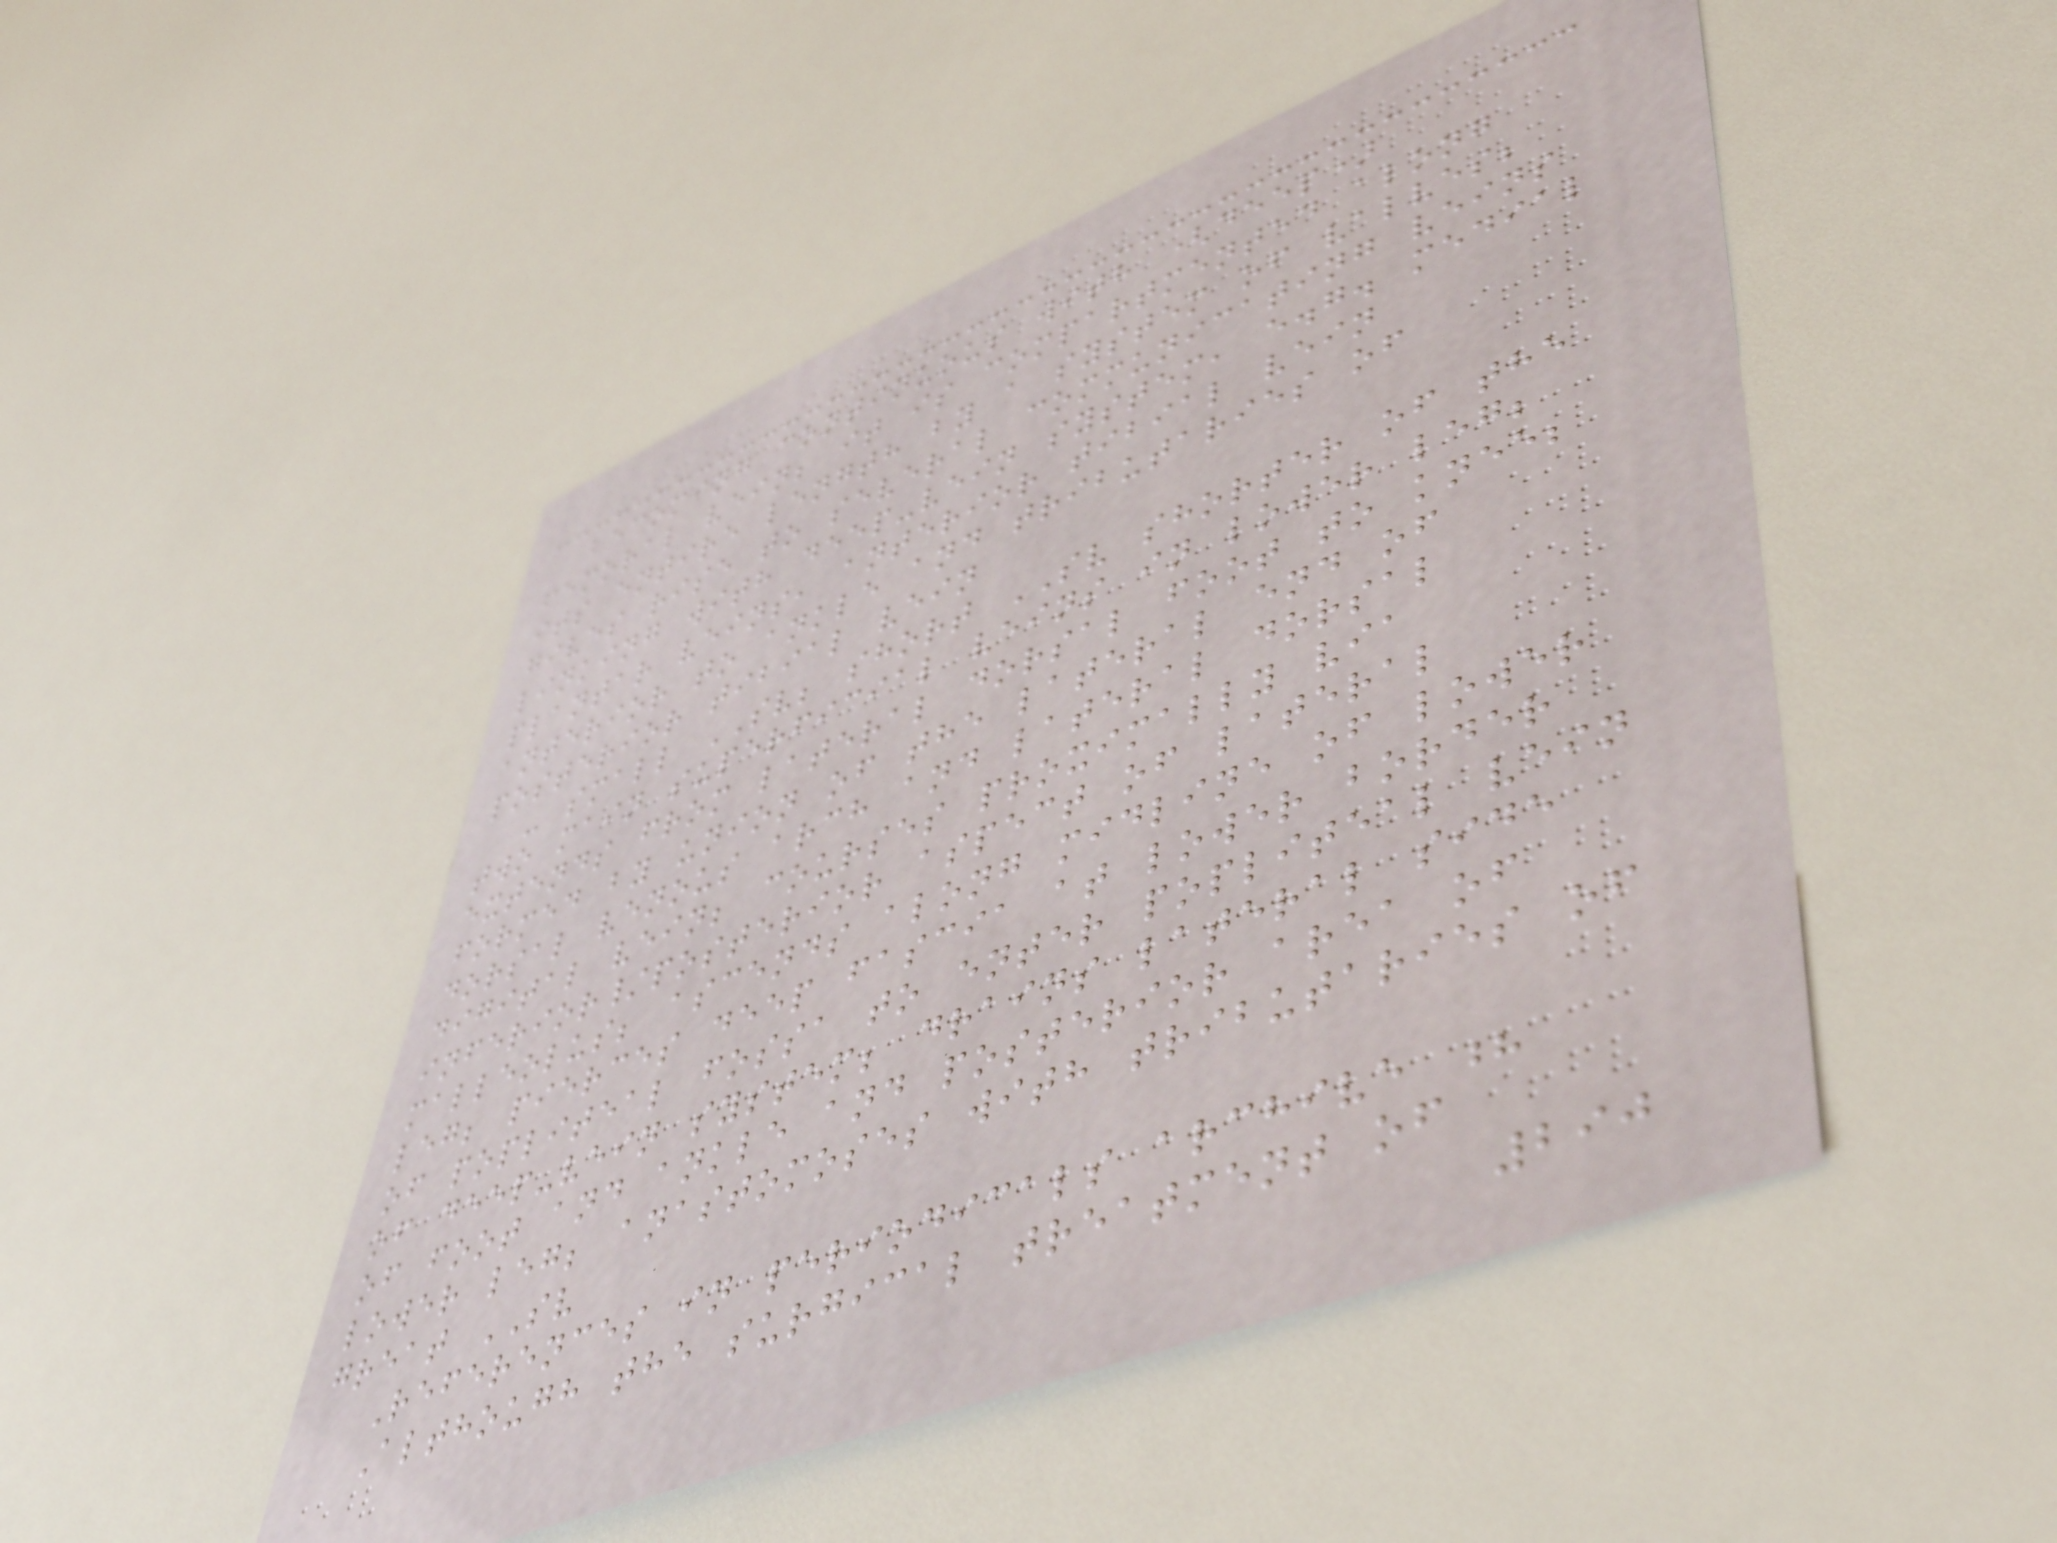becoming continuous with (deep)
femoral vein; it is compartmented along
its entire length by a system of valves;
gives rise to several communicating veins
linking with deep-vein system, e.g. medial
plantar veins, anterior tibial vein
anterior to ankle and tributaries of
posterior tibial vein
- small SV; short SV shorter of the
two main superficial veins in lower leg;
extends from lateral dorsal foot to knee;
formed by union of the lateral end of
dorsal venous arch and lateral dorsal
digital vein; courses proximally via
inferior/posterior aspect of lateral
malleolus; ascends along midline of lower
leg; pierces deep fascia at lower border
of popliteal fossa to enter popliteal vein
of deep-vein system; drains lateral side
of foot and ankle and posterior area of
lower leg; anastomoses with tributaries of
great SV
References in periodicals archive ?
Although the surgical treatment of
290
